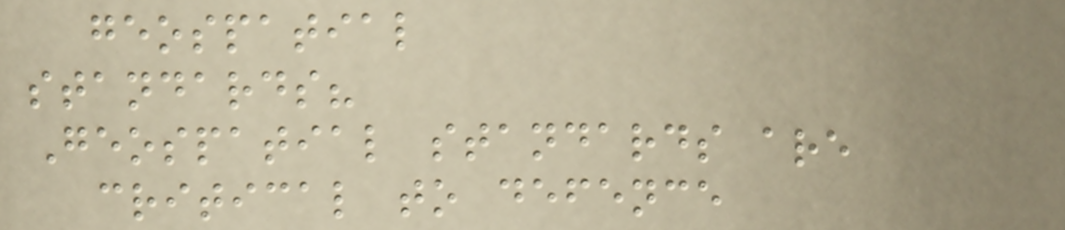geospatial
standards?
Geospatial standards are
critical to defence
